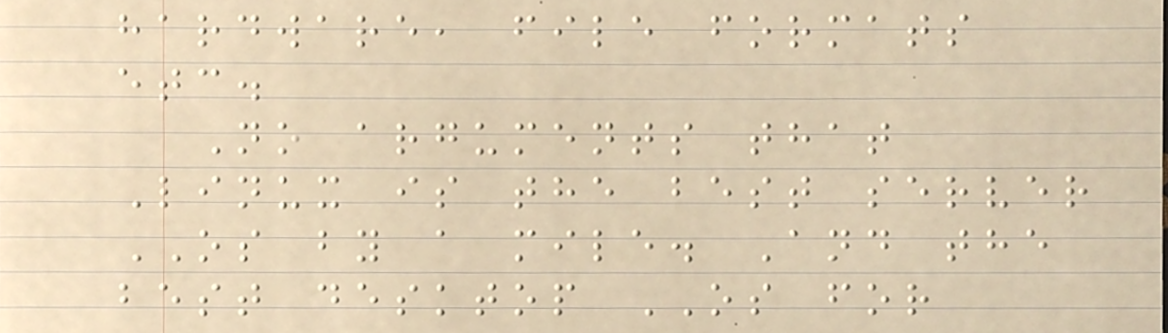hardware, file formats
etc.
No arguments that
Linux is the best server
OS by a mile. And the
best desktop OS for
